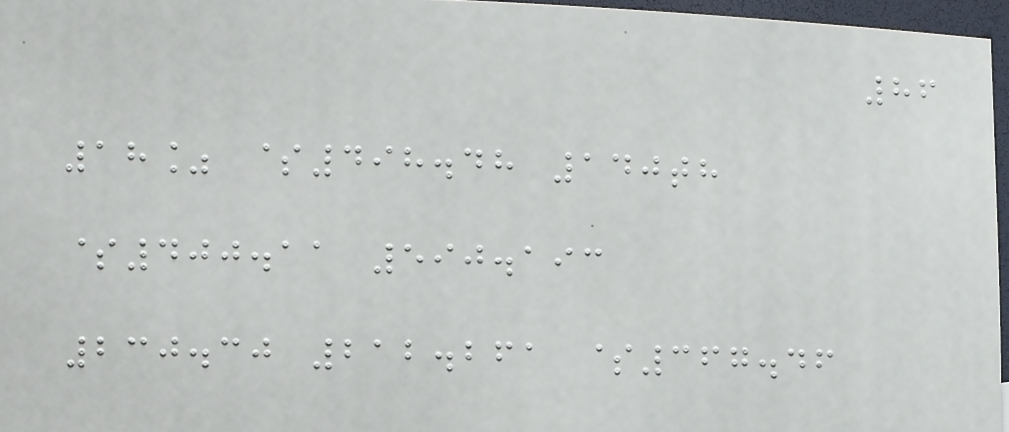86
18% $498.48 140th
$400.11 590.193
230.30 212.261 $367.46
